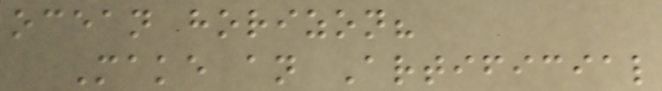ocean horizon?
Make an Artificial
